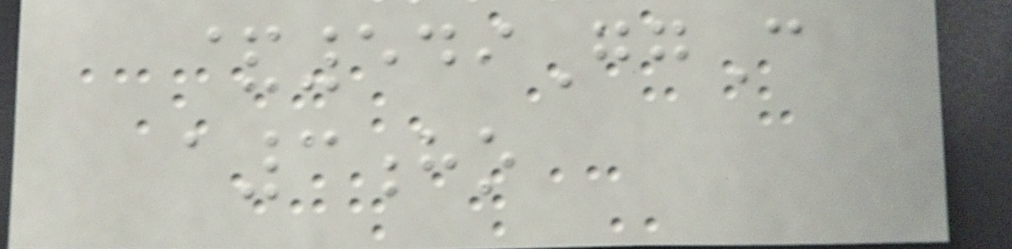&549GgC
a3ho
